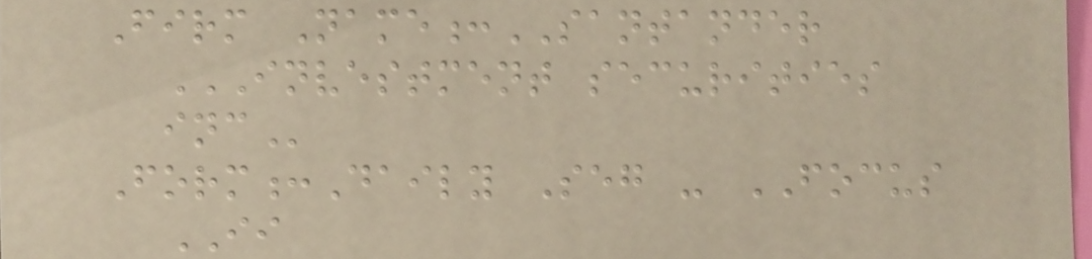Firm Name:SANTANDER
INVESTMENT SECURITIES
INC
Form:Daily Seg - FOCUS
II
